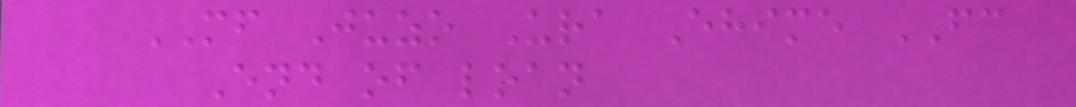MF Juzo Ura Ehime FC
End of loan
